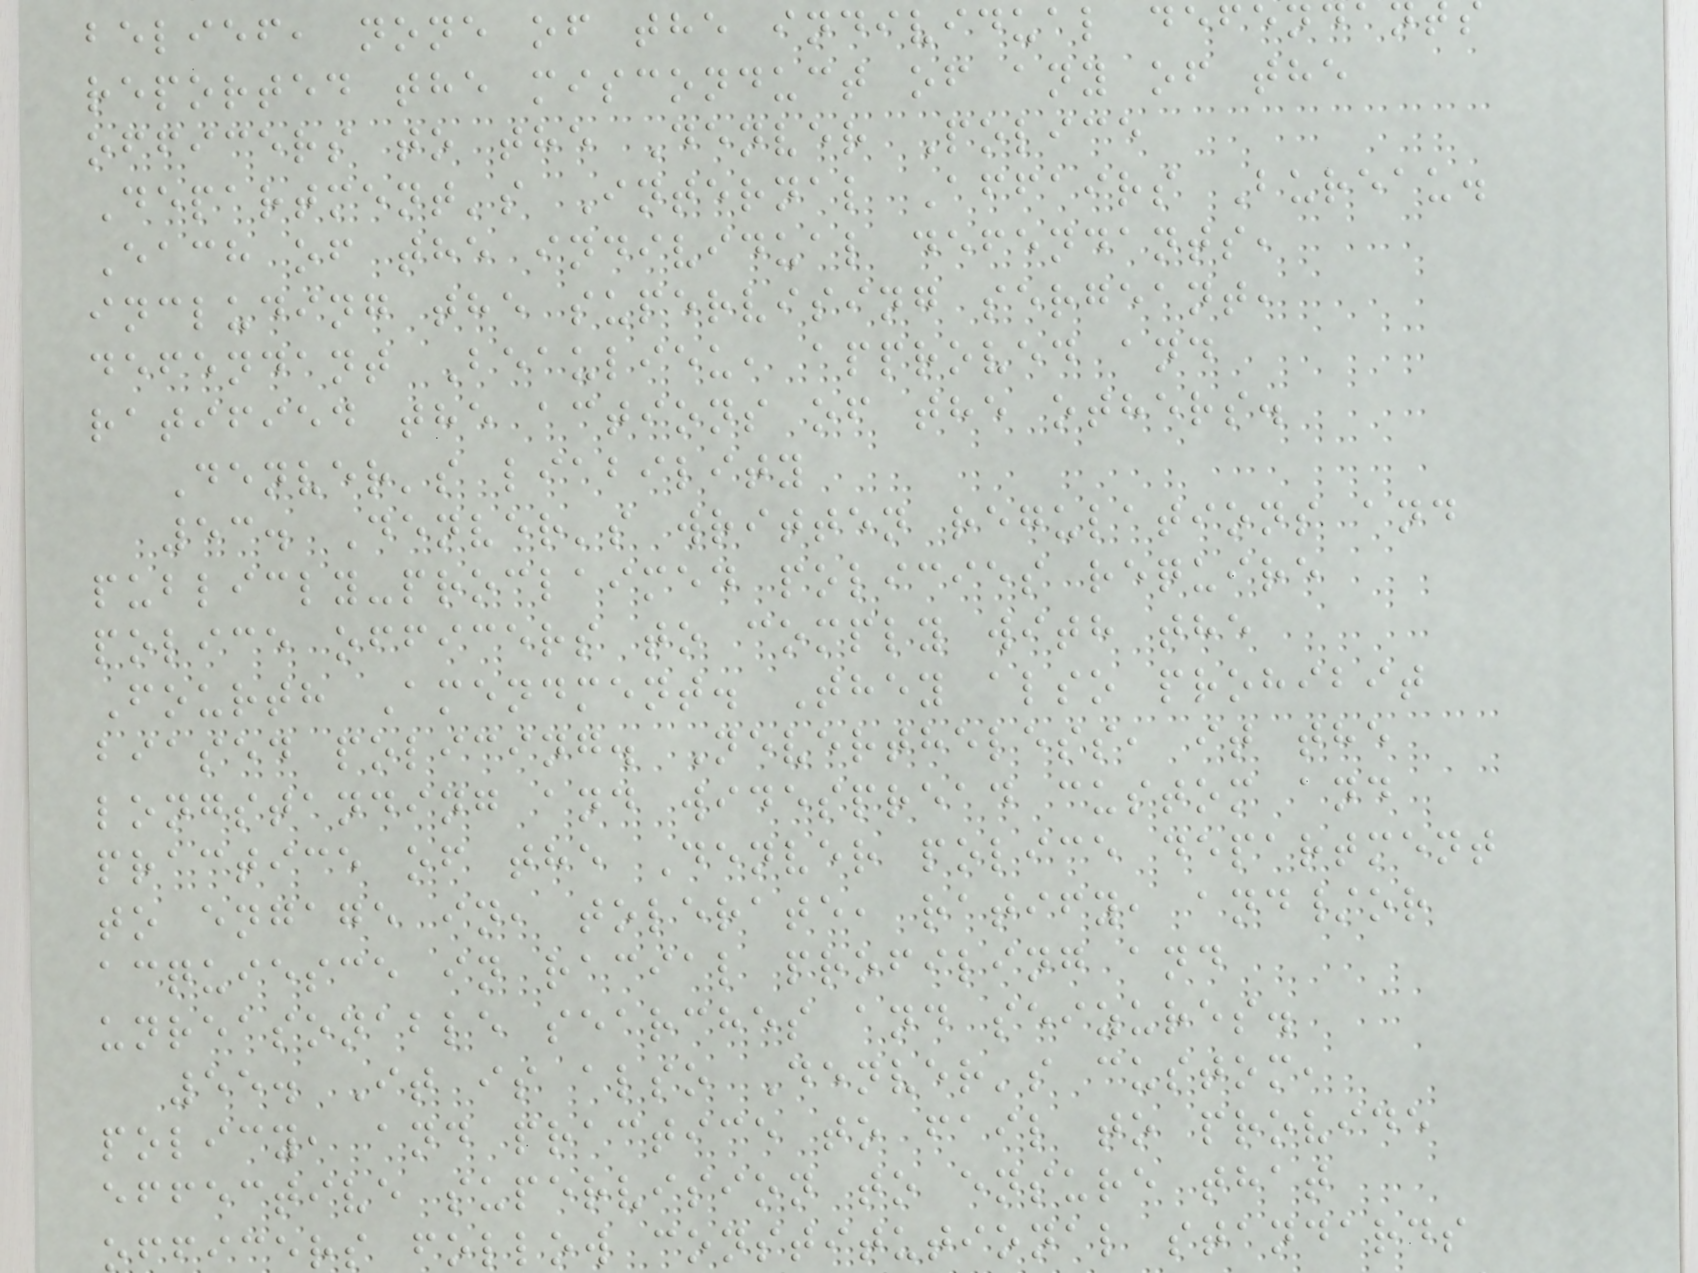belief, none of the individual defendan
reported the misconduct of any of the
officers to the Denver Police
Department's Internal Affairs Bureau.
Each of the individual defendants,
including the supervising sergeant,
defendant Beaulieu, approved and
ratified the actions of the others.
Denver's liability
53. Denver's written regulations and
publicly-proclaimed policies require
police officers to comply with the
Fourth Amendment. They also prohibit
biased policing. Nevertheless, it the
longstanding and widespread custom and
practice of the Denver police department
to engage in, tolerate, ratify, and/or
acquiesce in racial profiling and
unreasonable searches and seizures.
55. It is also Denver's custom,
policy, and practice to fail to provide
effective supervision to ensure that
officers follow constitutional standards
